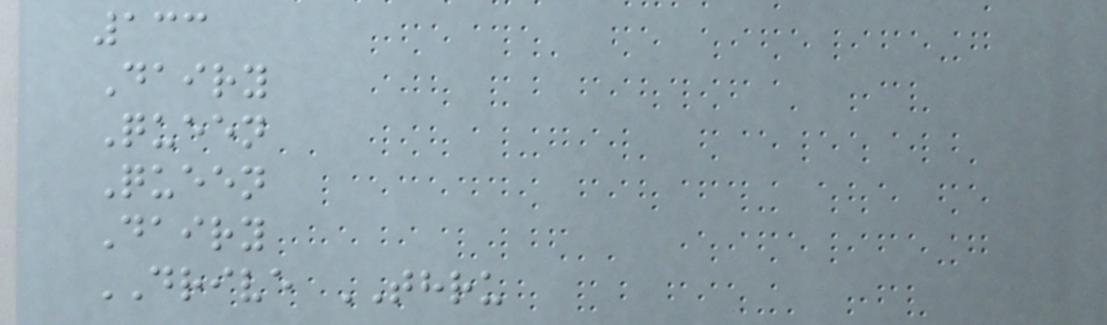133
Dairy
Queen
Queen
Dairy
DRIVE THRU
